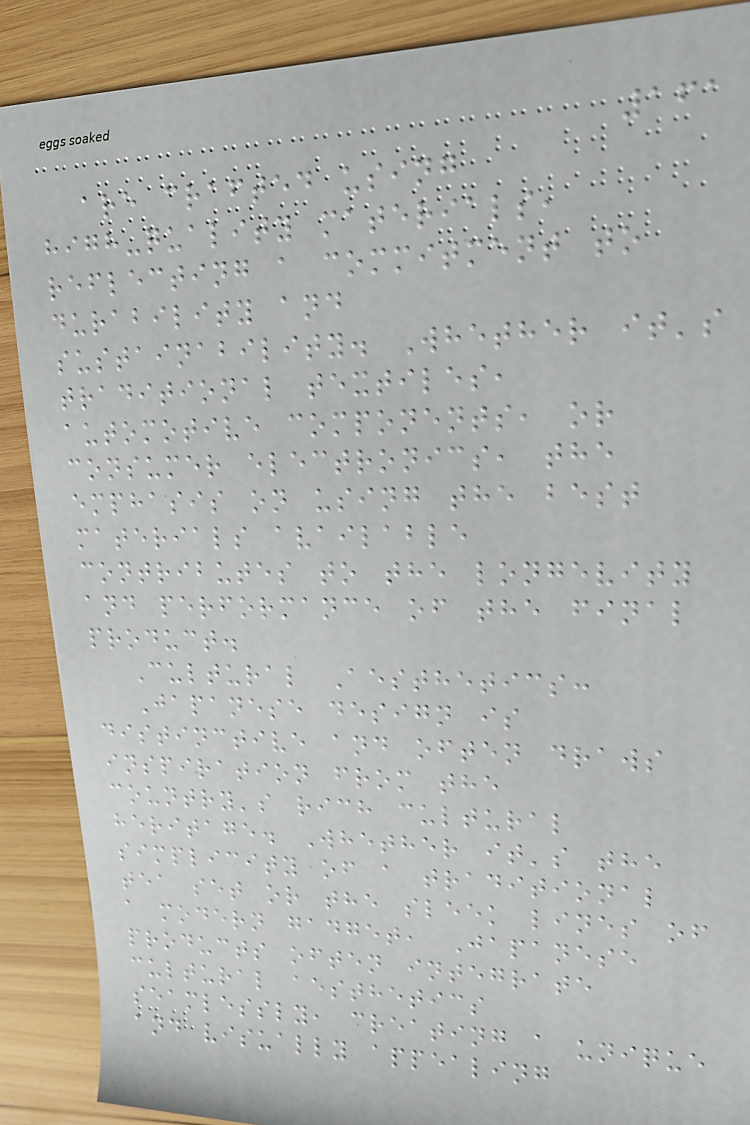161
are crafted using
high-quality materials,
reflecting a commitment to
durability and
sustainability. Whether it's
traditional textiles,
automotive components, or
consumer electronics, the
emphasis on using the best
materials available
contributes to the longevity
and performance of the final
product.
Cultural Aesthetics:
Japanese design is
distinctive and often draws
inspiration from the
country's rich cultural
heritage. Whether it's the
simplicity of a traditional
tea set or the sleek lines of
a modern gadget, Japanese
products often integrate
cultural aesthetics
seamlessly, creating a unique
and visually appealing
